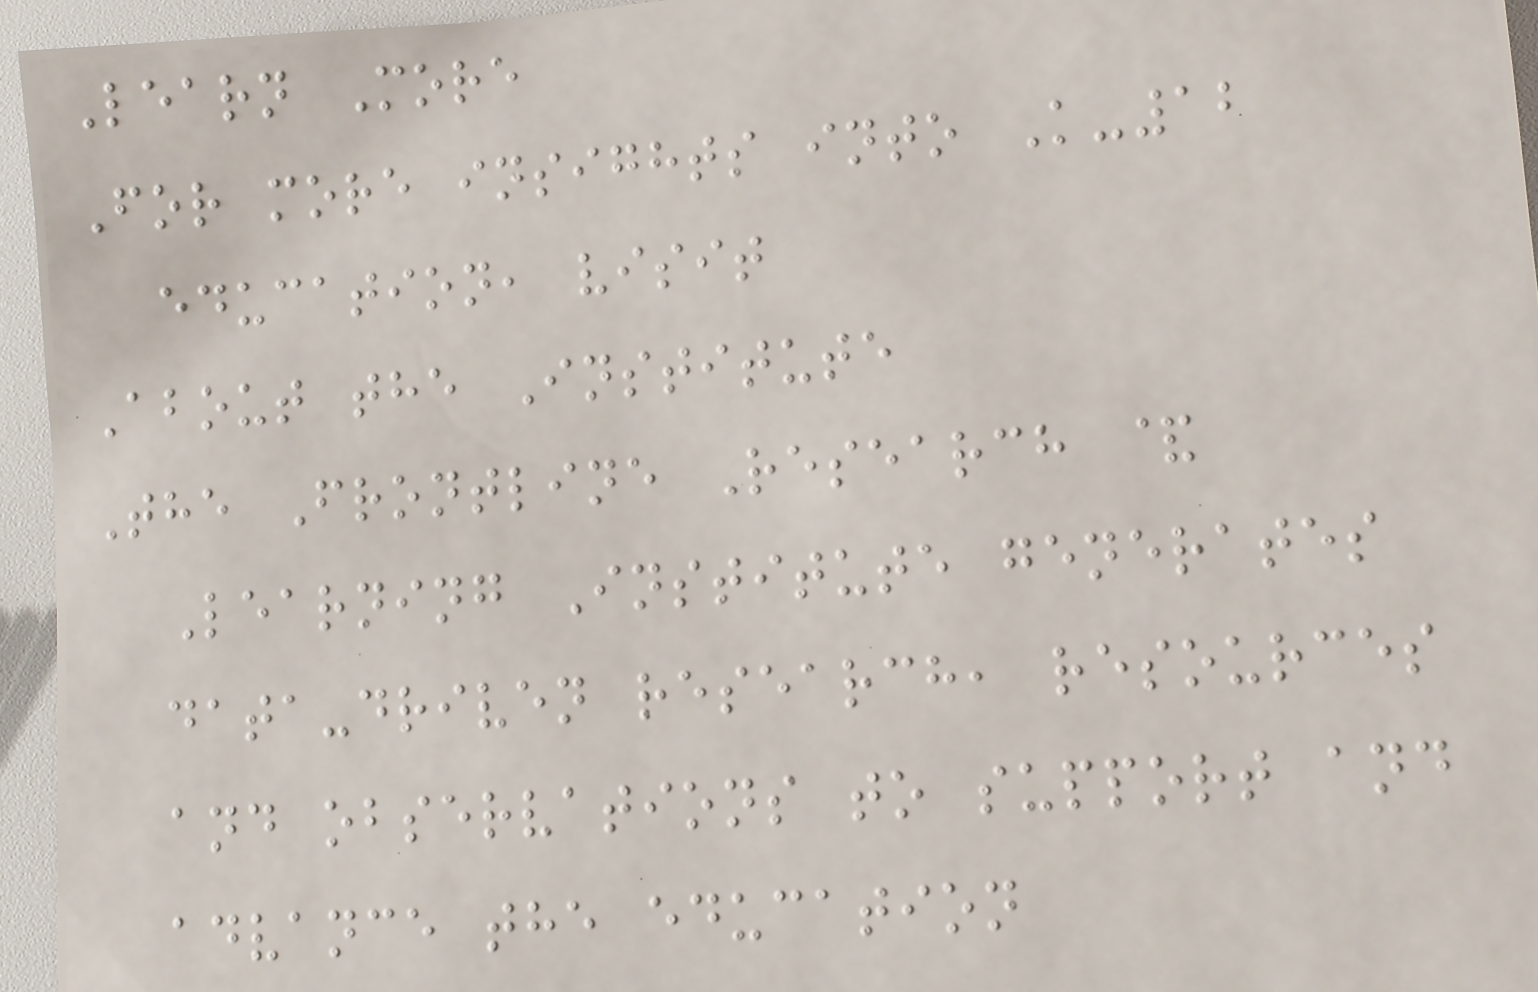Learn More
For more insights into K-12
education, visit
About the Institute
The Frontline Research &
Learning Institute generates
data-driven research, resources
and observations to support and
advance the education
